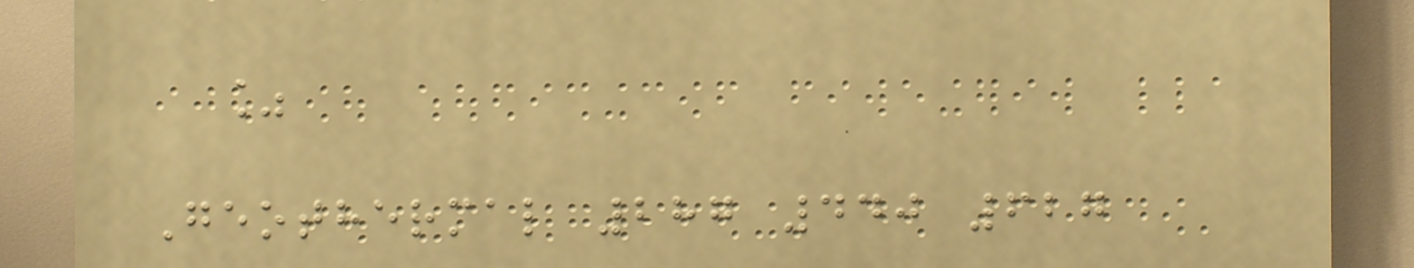%
Geothermal 287 440 627
